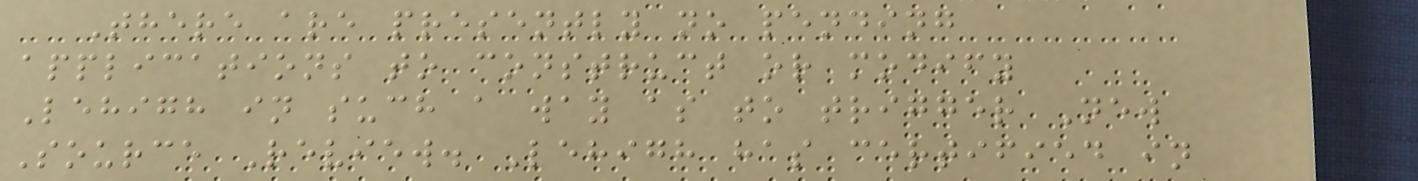There are presently no pending
applications to construct or modify
Lehigh in such a way as to trigger New
Source Review. Lehigh has certified in
